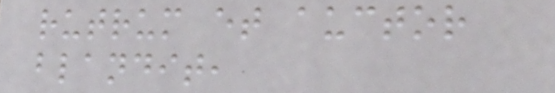rutrum et auctor
blandit,
